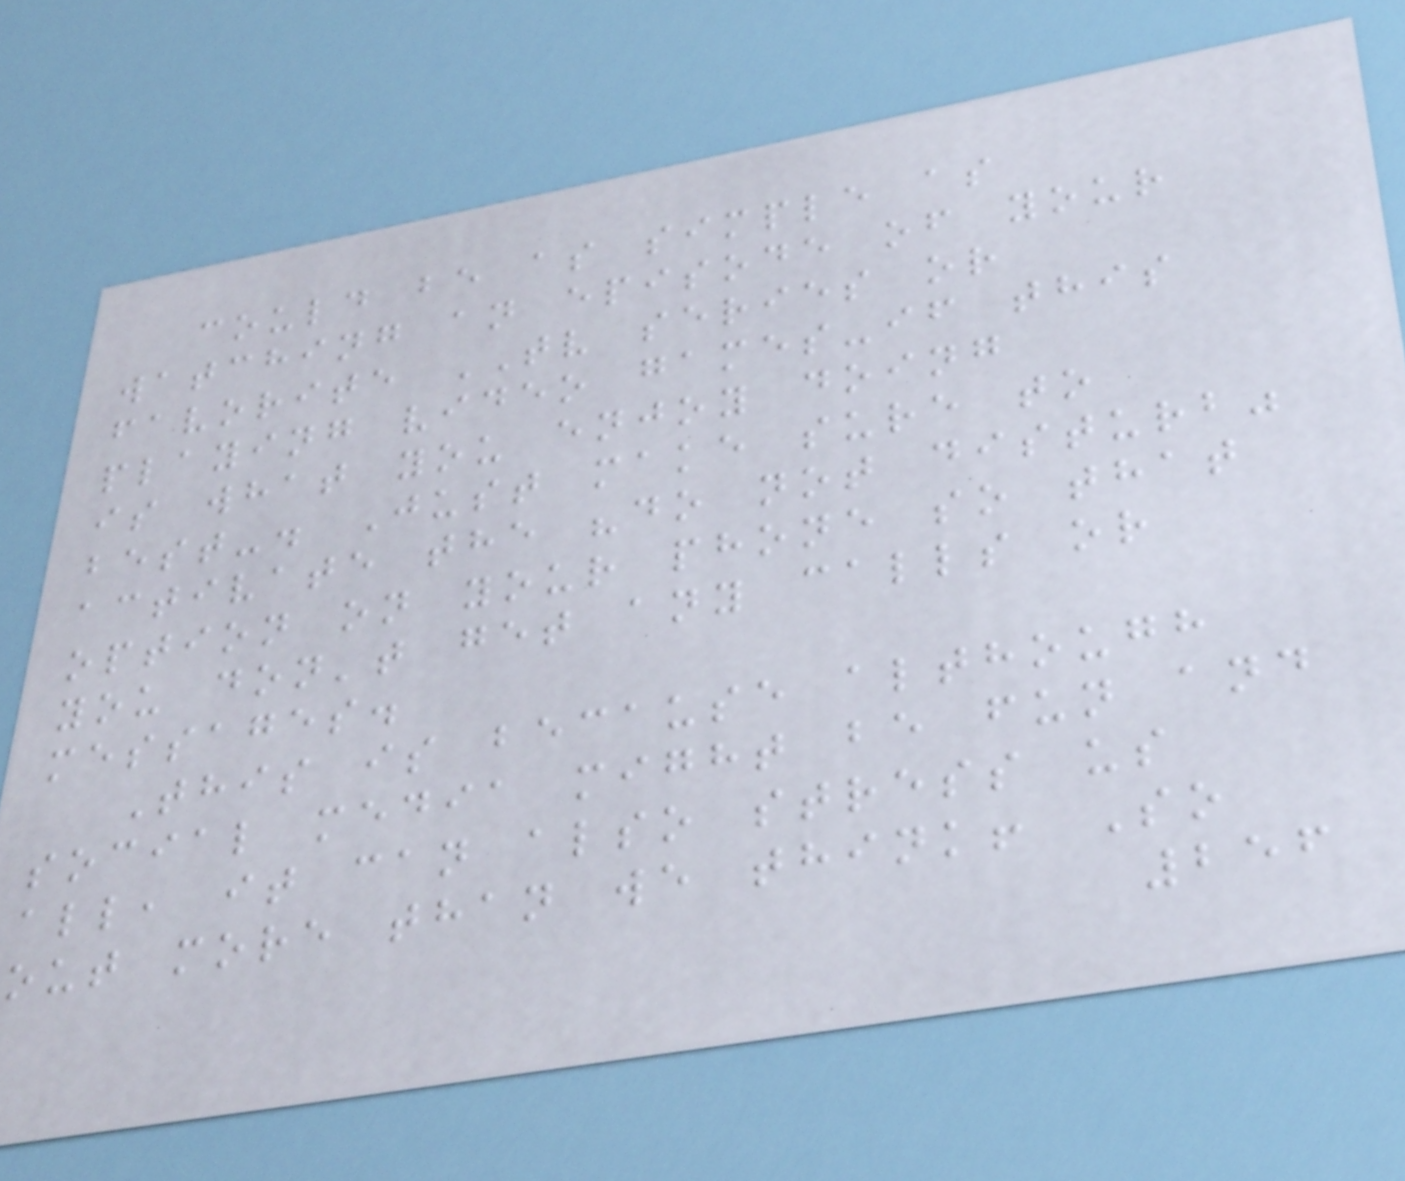could be as simple as
watching an episode of your
favorite TV series or
playing video games-if this
is what you enjoy doing
best-. Just make sure to
activate the "do not disturb"
option on your phone so that
you don't get any calls or
messages.
This is because although
social media might be fun and
all, it can also stress us
out more than we think! So
256
